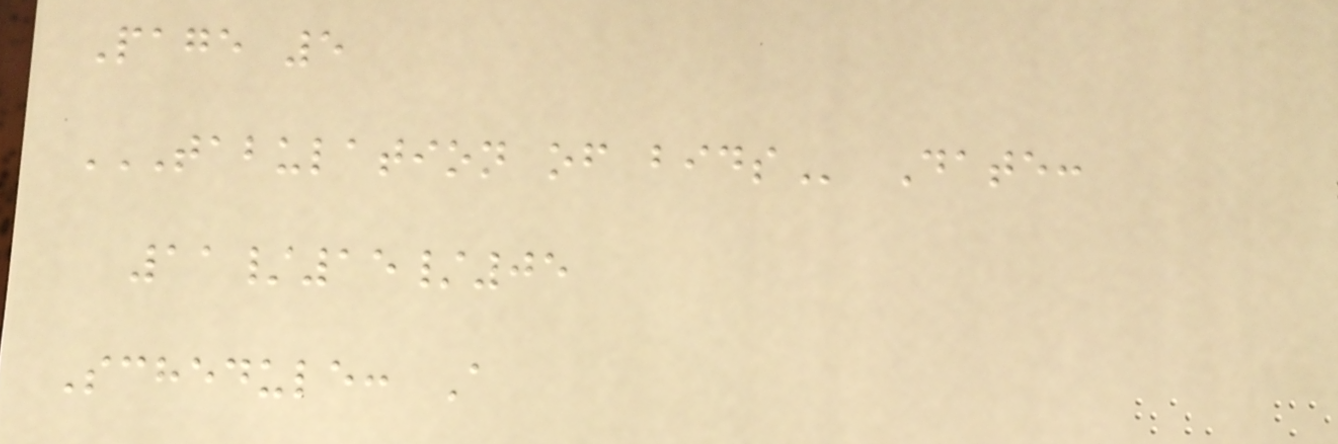Page 5
TABULATION OF BIDS Date:
11/15/05
Schedule: A
